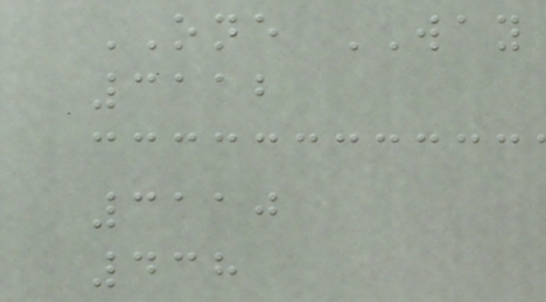ONE WAY
3112
3110
438
